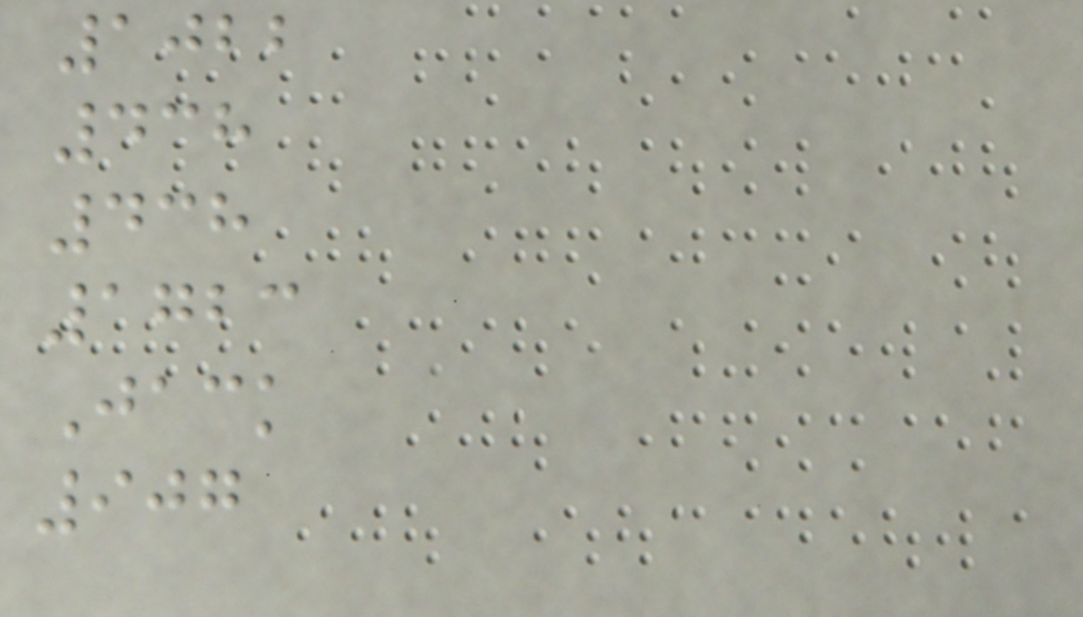1022
438
438
1723
Jack
907
